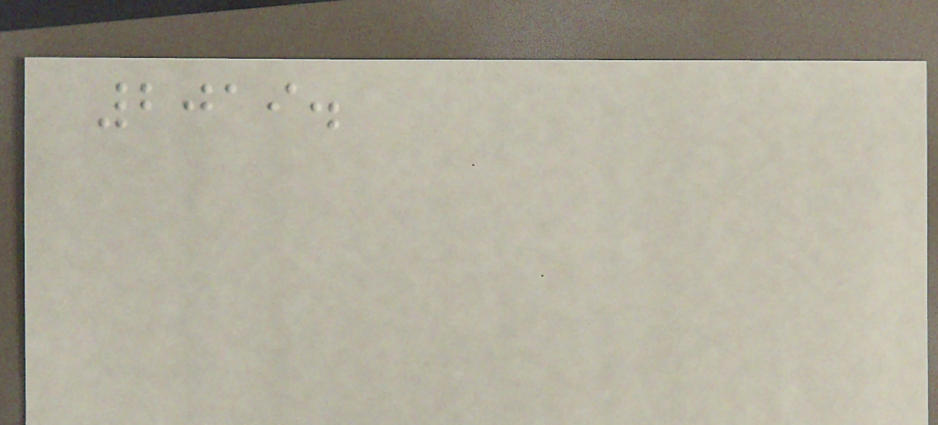2019.
